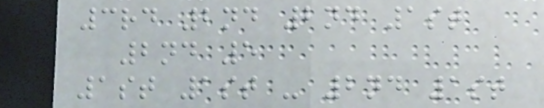3rd 2nd 2nd 1st
2nd 5
1st 1st - 2nd 1st
